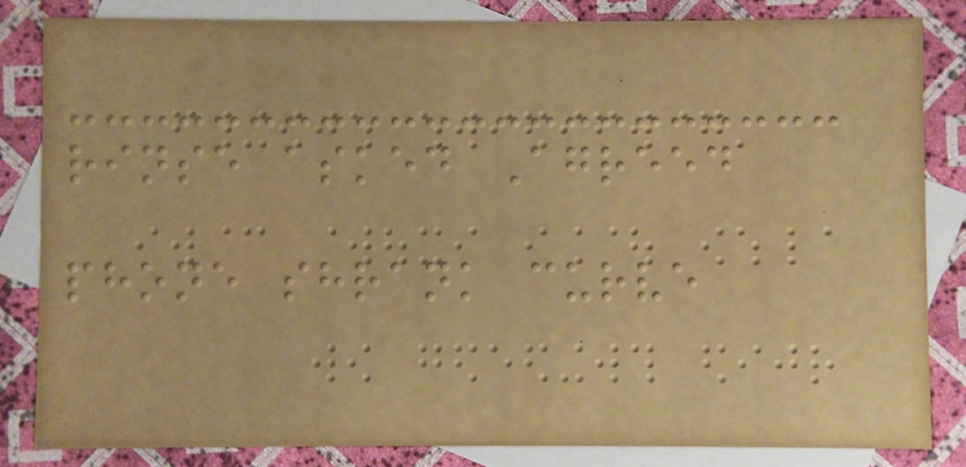rinse asked Agreed
phone shrank curve
